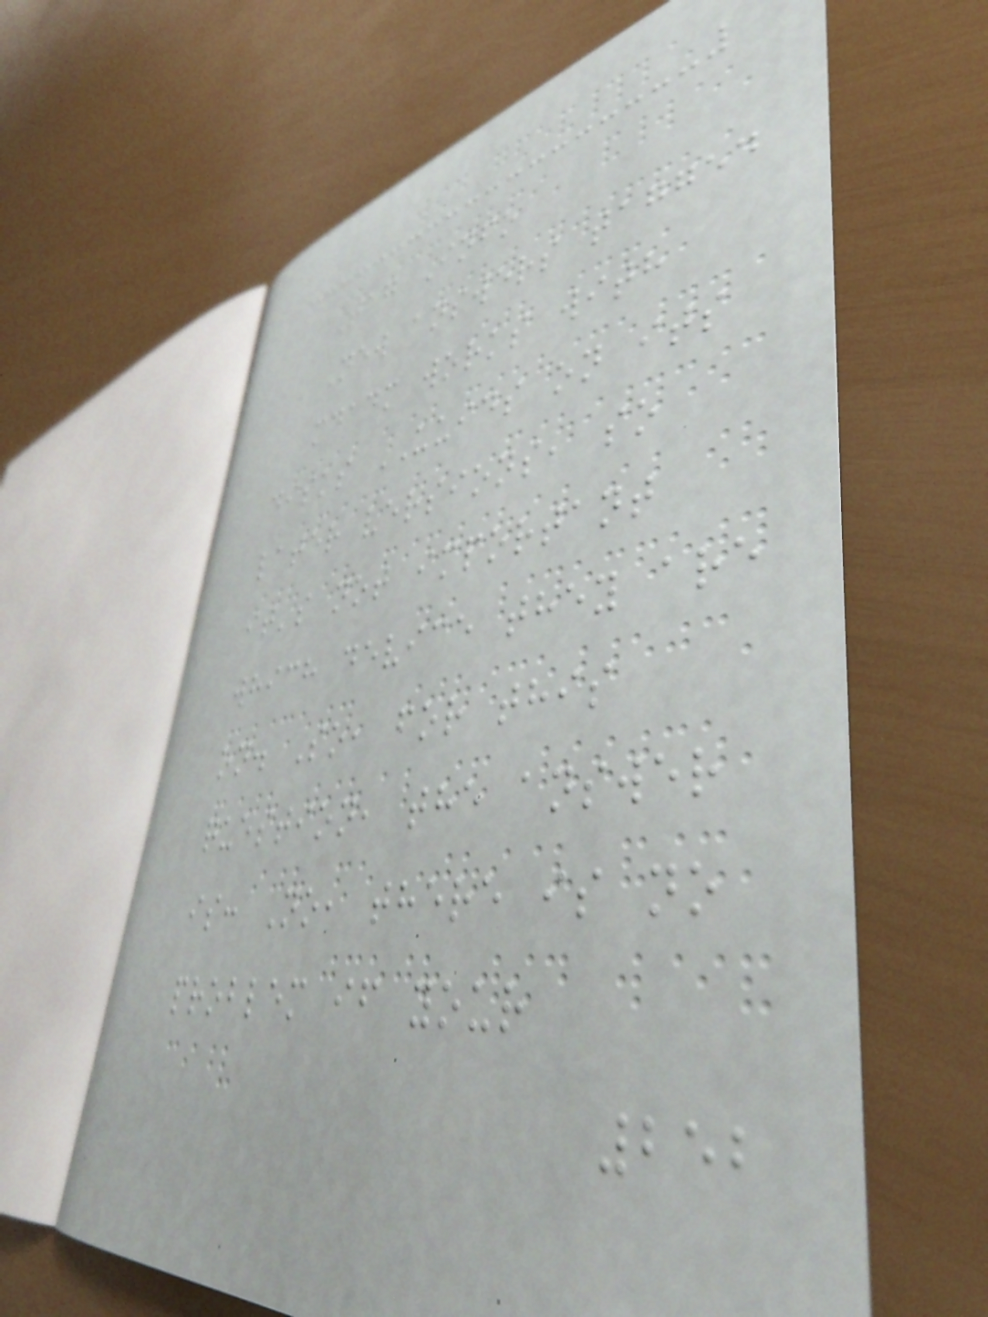Tag Info
New answers tagged
mdadm works with
disks UUIDS on its
later versions, so
it's not important
which device they are
on. So, for this
question, the answer
is: No, there is no
problem if your
252
